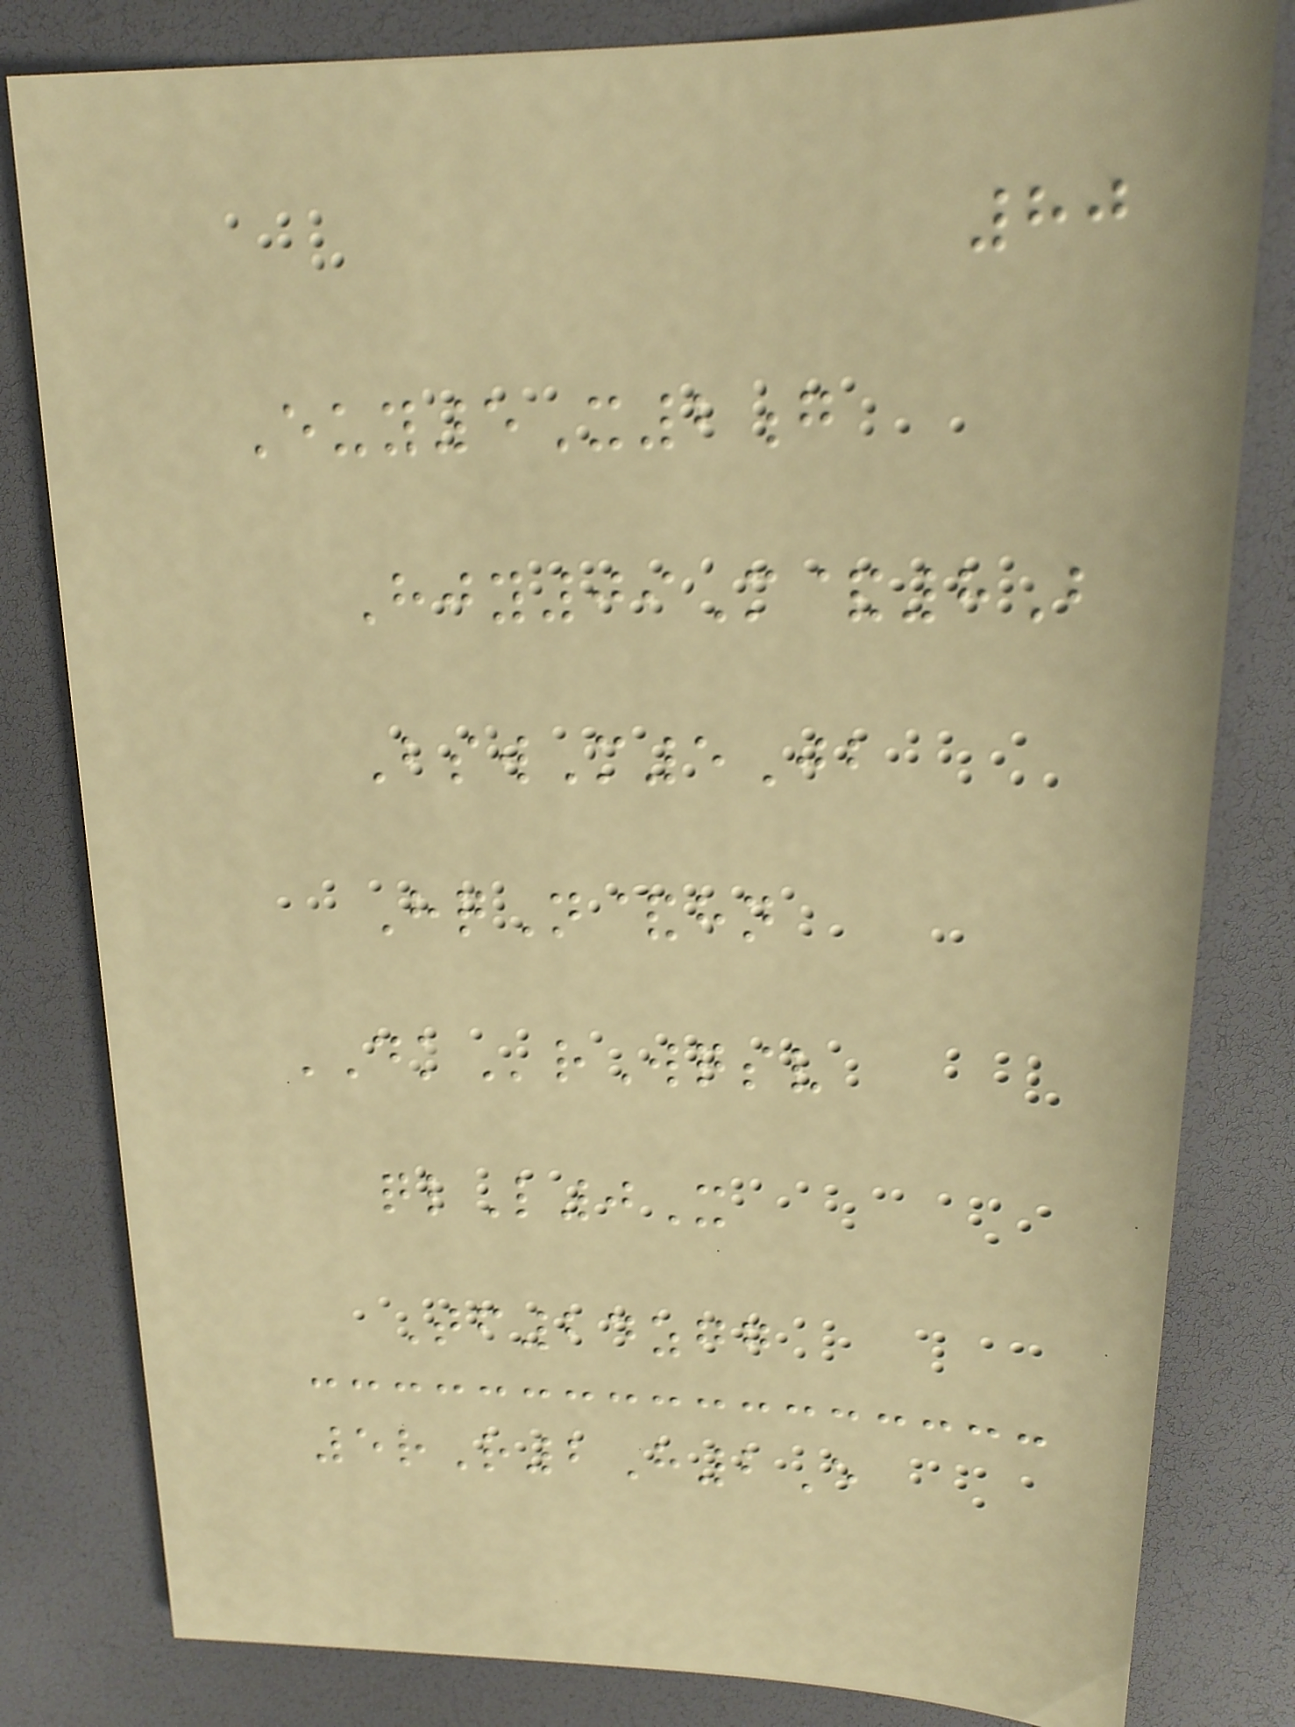80
Euy5X2g
Hjy09M&8B
BswM5Jb
HqN&hn
DKrWqsv
qlL0X
Tf24zgg
5rR2H2E
